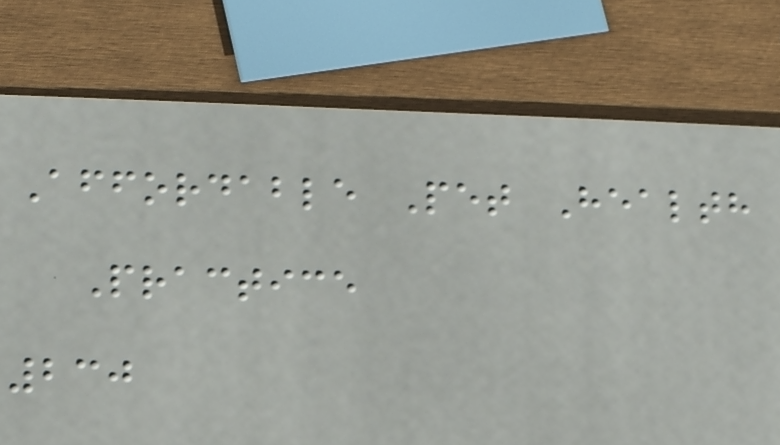Affordable Pet Health
Practice
230
